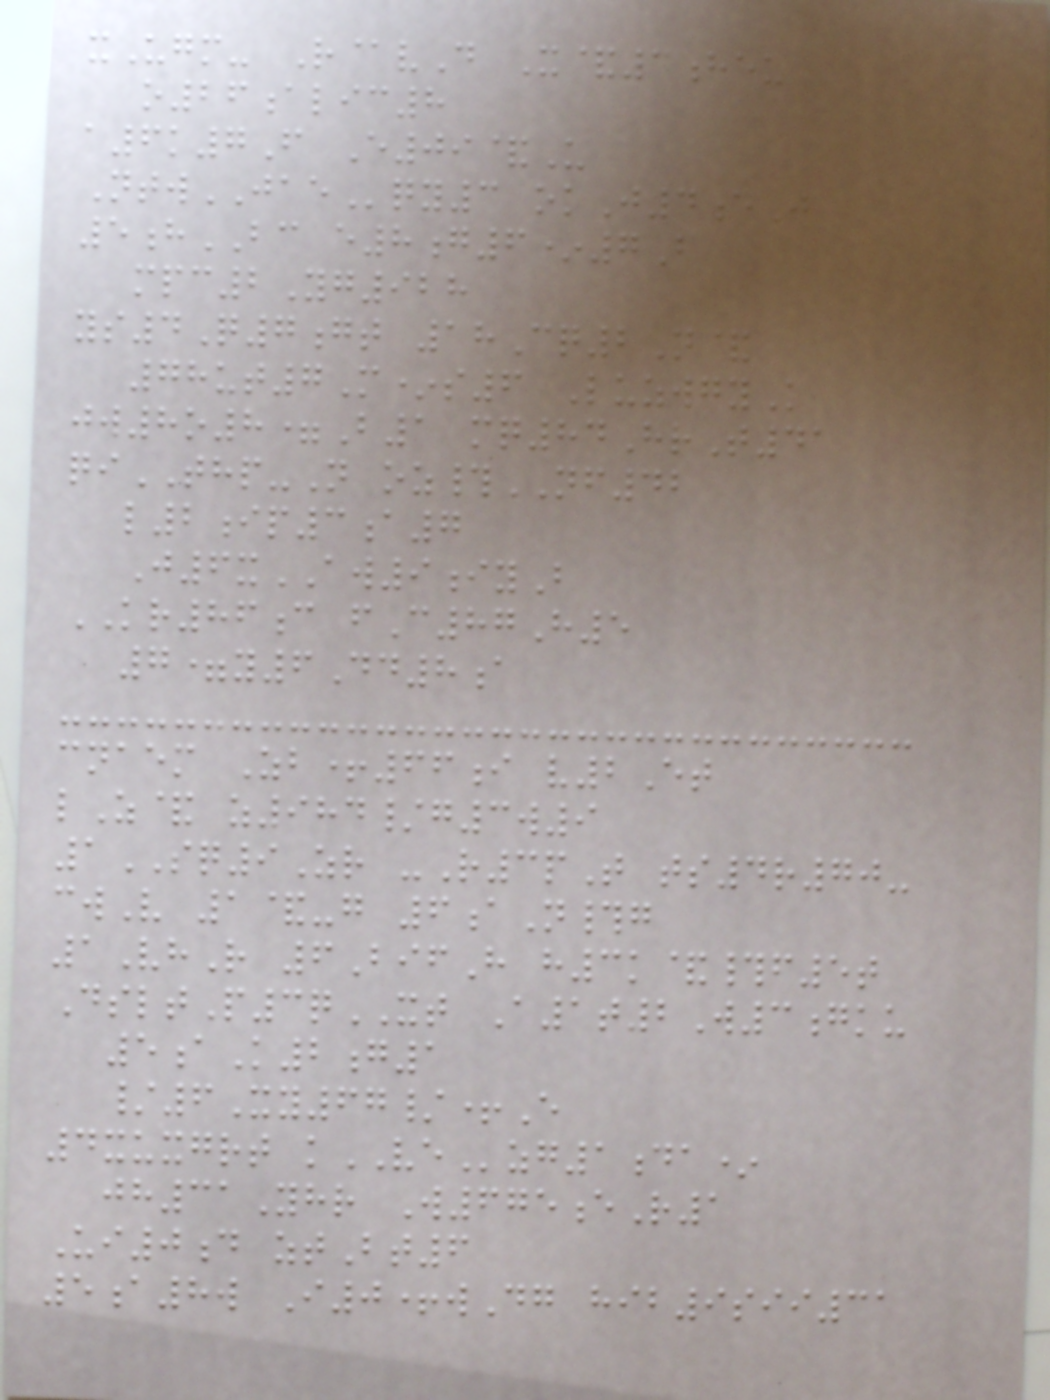xUgm- R@vD X&3heu
o26alic8
a6k7F E09&U
NtwJAEqy3 okJ4eJ
5hBC e8g6*7B
mpc2Yg928
ys4Q7gt 18Cq2N&
78ut7M*s6 LuzwgyK
jw8o8=B1 mq84HrT41
qiTHP-N oz#NF42
l2ip3a7
J6xAW9iyB
KR86c fC87H5
7=y6Dd8a
cnaem Zb+66i v2Et
lZ& z984/g3w9
1SQ9Zr -R3pT ts4r70-
cwV 1&-g 6aN#g
1VhR 6BifH h3k&#f5t
DsltP3qXT A1t2W3gku
5aK2g1
/6Xy67/+E
4xuxgrt kVEzg1da*
jh31Yhr W675eR1
Ui0d ztBt6
5a8w I0+wDg hib9sii31
